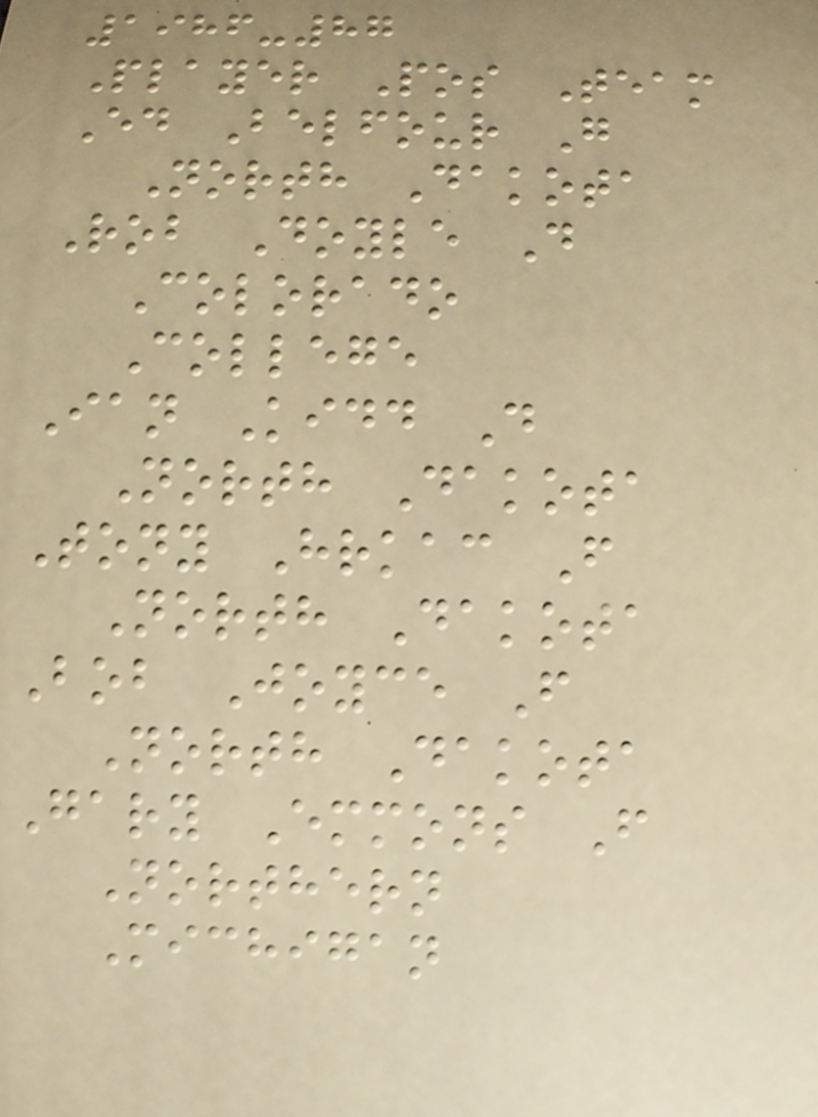1986-87
Player Pos Team
Ed Belfour G
North Dakota
Rob Doyle D
Colorado
College
Ian Kidd D
North Dakota
Tony Hrkac F
North Dakota
Bob Joyce F
North Dakota
Gary Emmons F
Northern
Michigan
